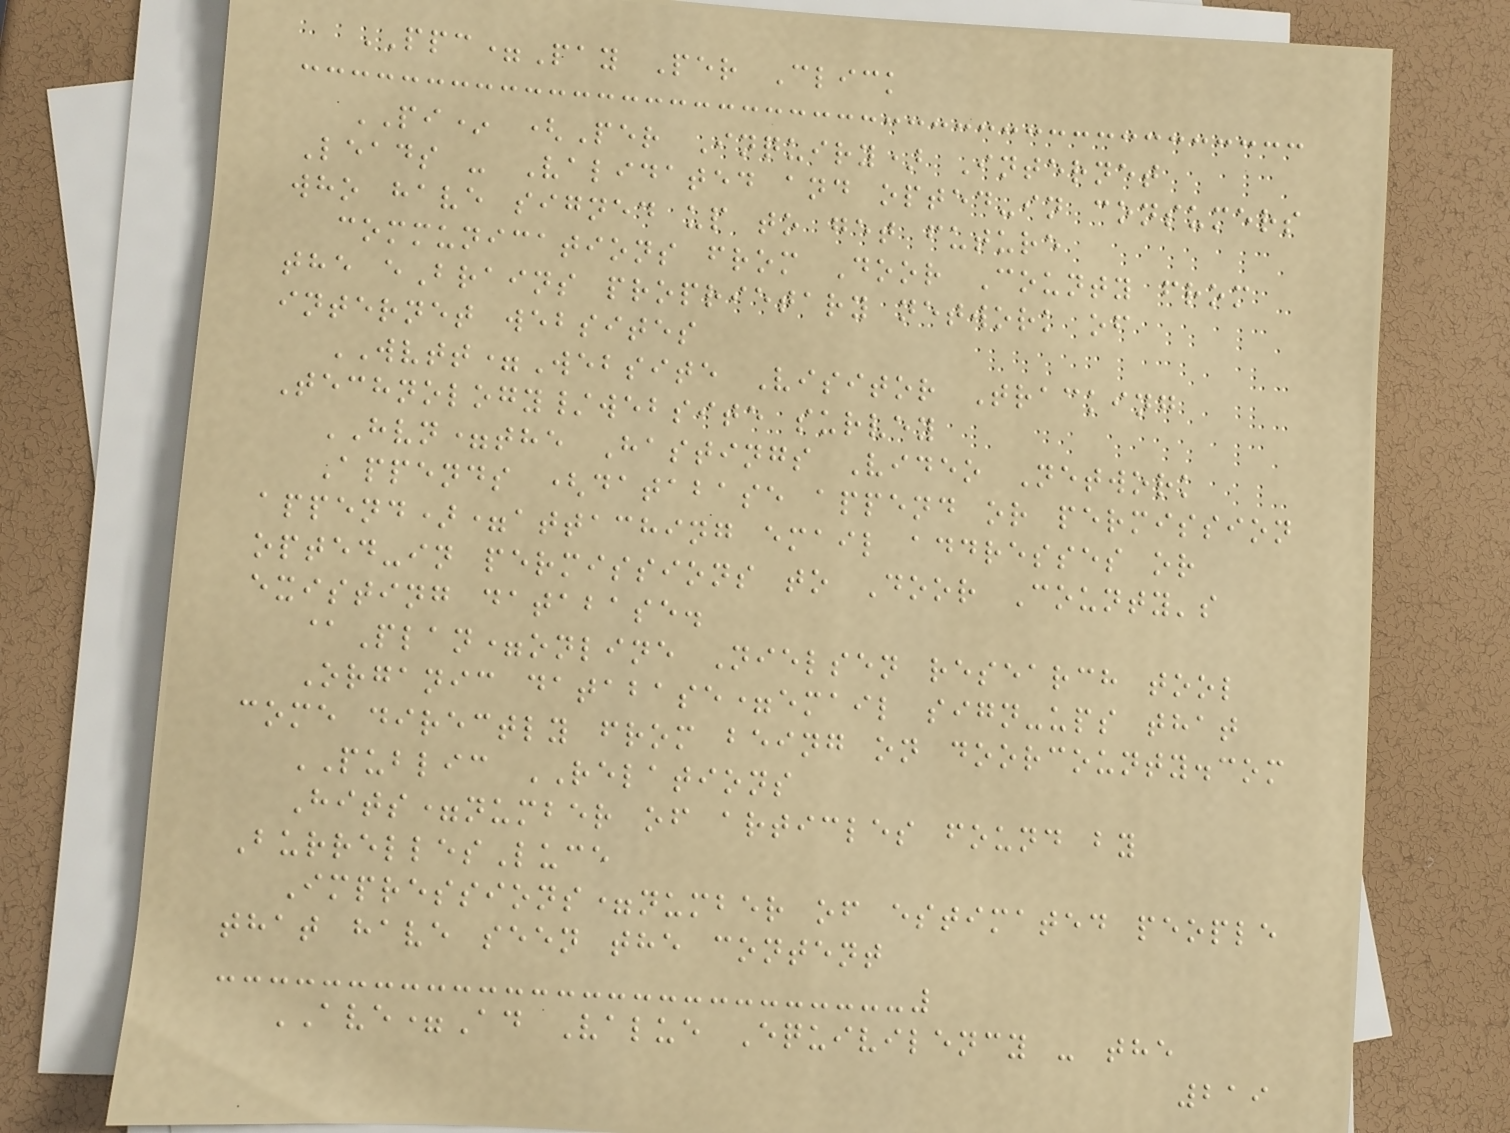PPC=Pay Per Click
PI* (Per Inquiry) Internet
Leads - Validated and opted-in consumers
who have signed up to get future
communications from Door County from
the eBrains proprietary network of
internet websites
WVTT=Website Visitor Tracking
Technology/website survey
HVN=the Hastings Video Network
Appends (database append or permission
append)=attaching email addresses or
opted-in permissions to Door County's
existing database.
@Plan=online Nielsen research tool
Organic database=email sign-ups that
come directly from being on doorcounty.com
PUBLIC RELATIONS
Hits=number of articles found by
BurrellesLuce
Impressions=number of estimated people
that have seen the content
AVE=Ad Value Equivilency - the
219
